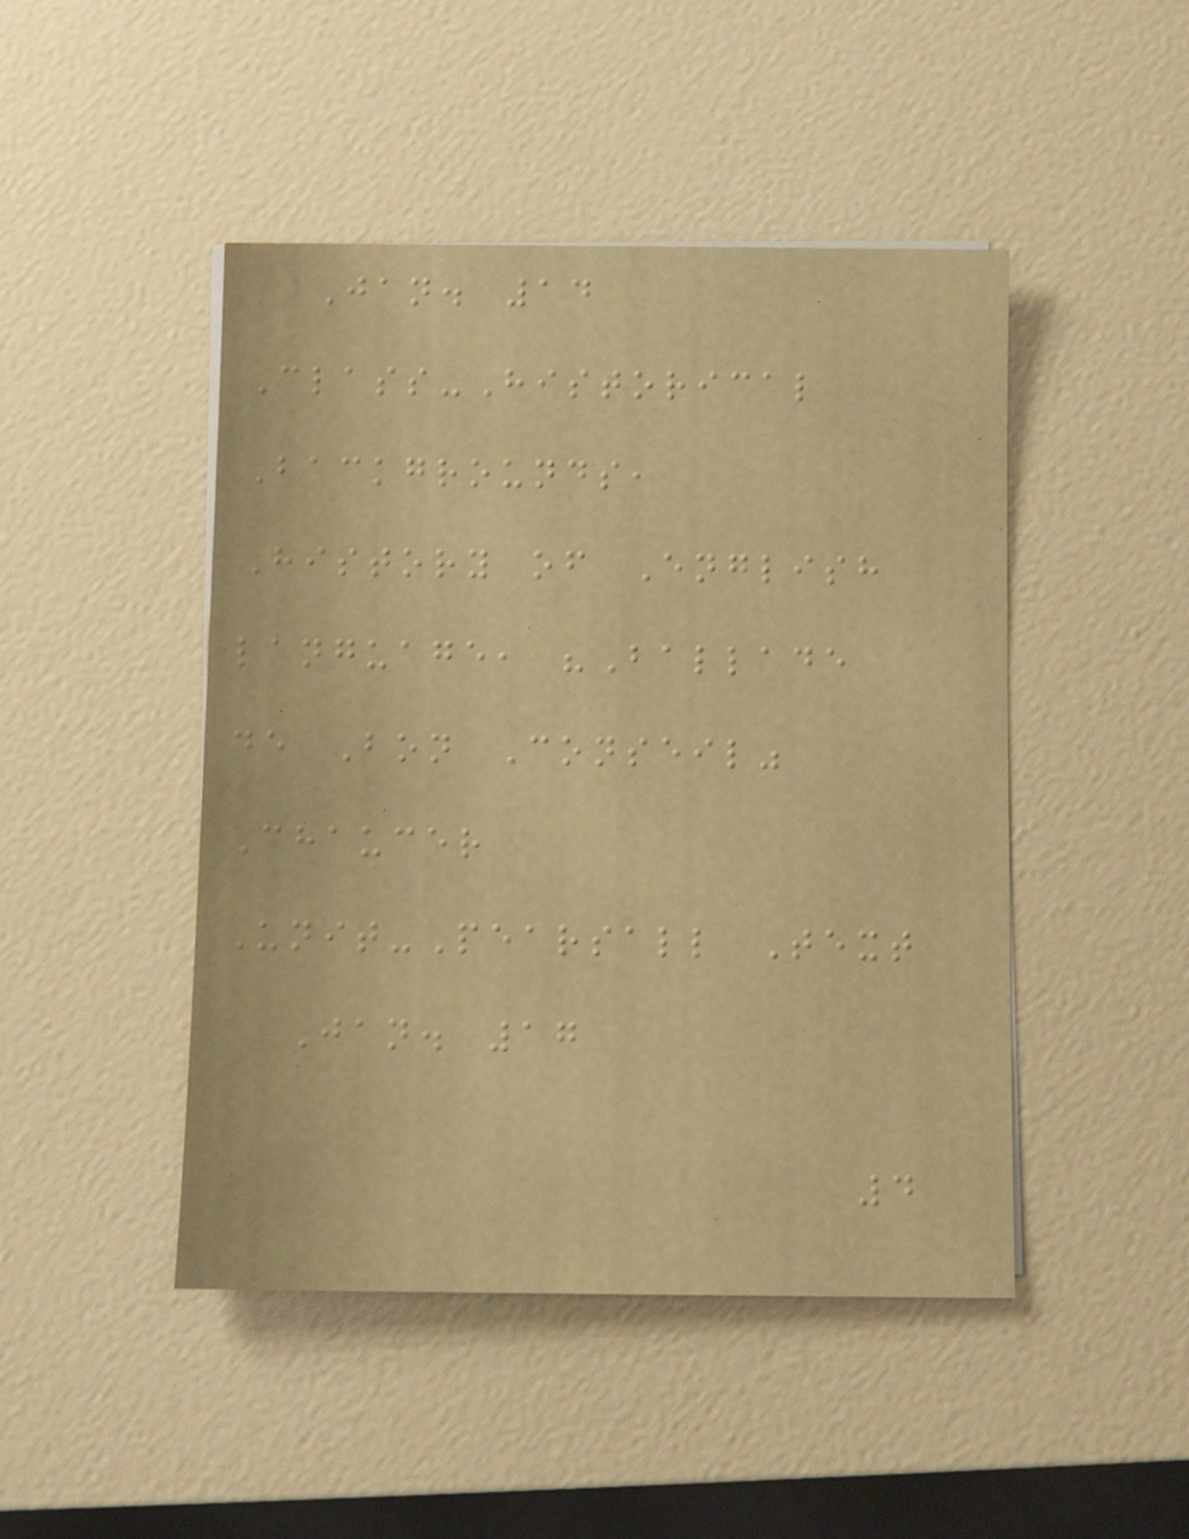Jan. 14
Class-Historical
Backgrounds,
History of English
language, "Ballade
de Bon Conseil"
Chaucer
Unit-Pearsall Text
Jan. 17
4
